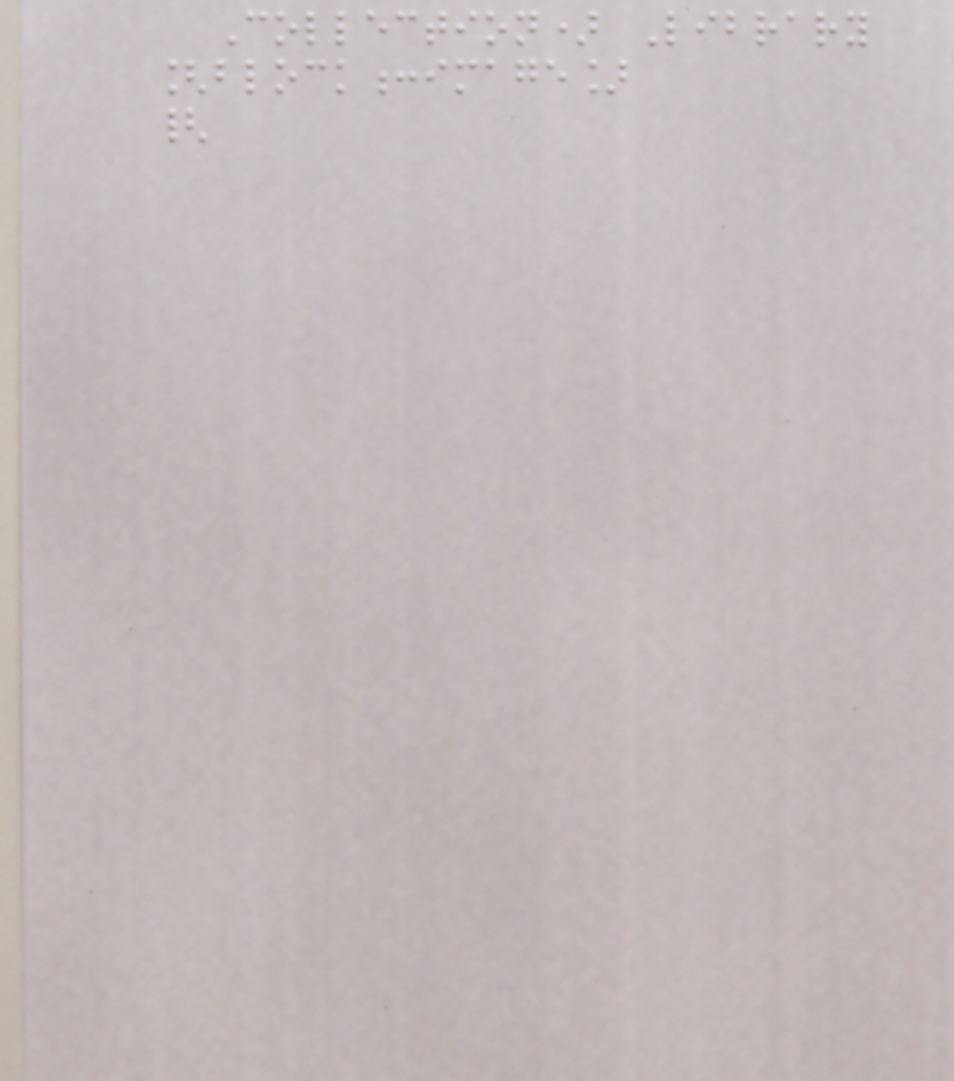Collection) Library
[block:image]
{
